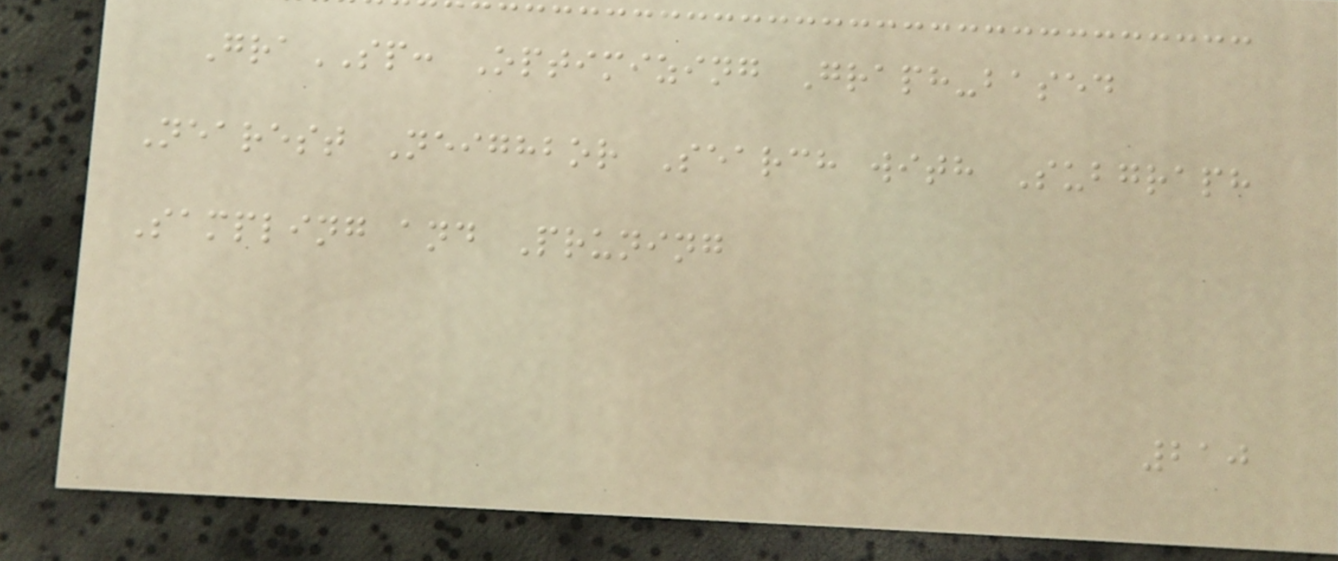GraSP: Optimizing Graph-based
Nearest Neighbor Search with Subgraph
Sampling and Pruning
210
